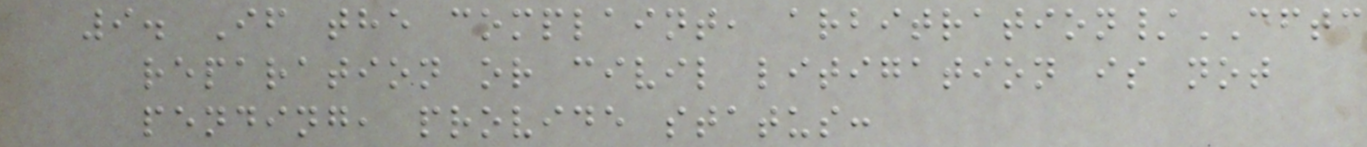9. If the complaint, arbitration/CFTC
reparation or civil litigation is not
pending, provide status:
